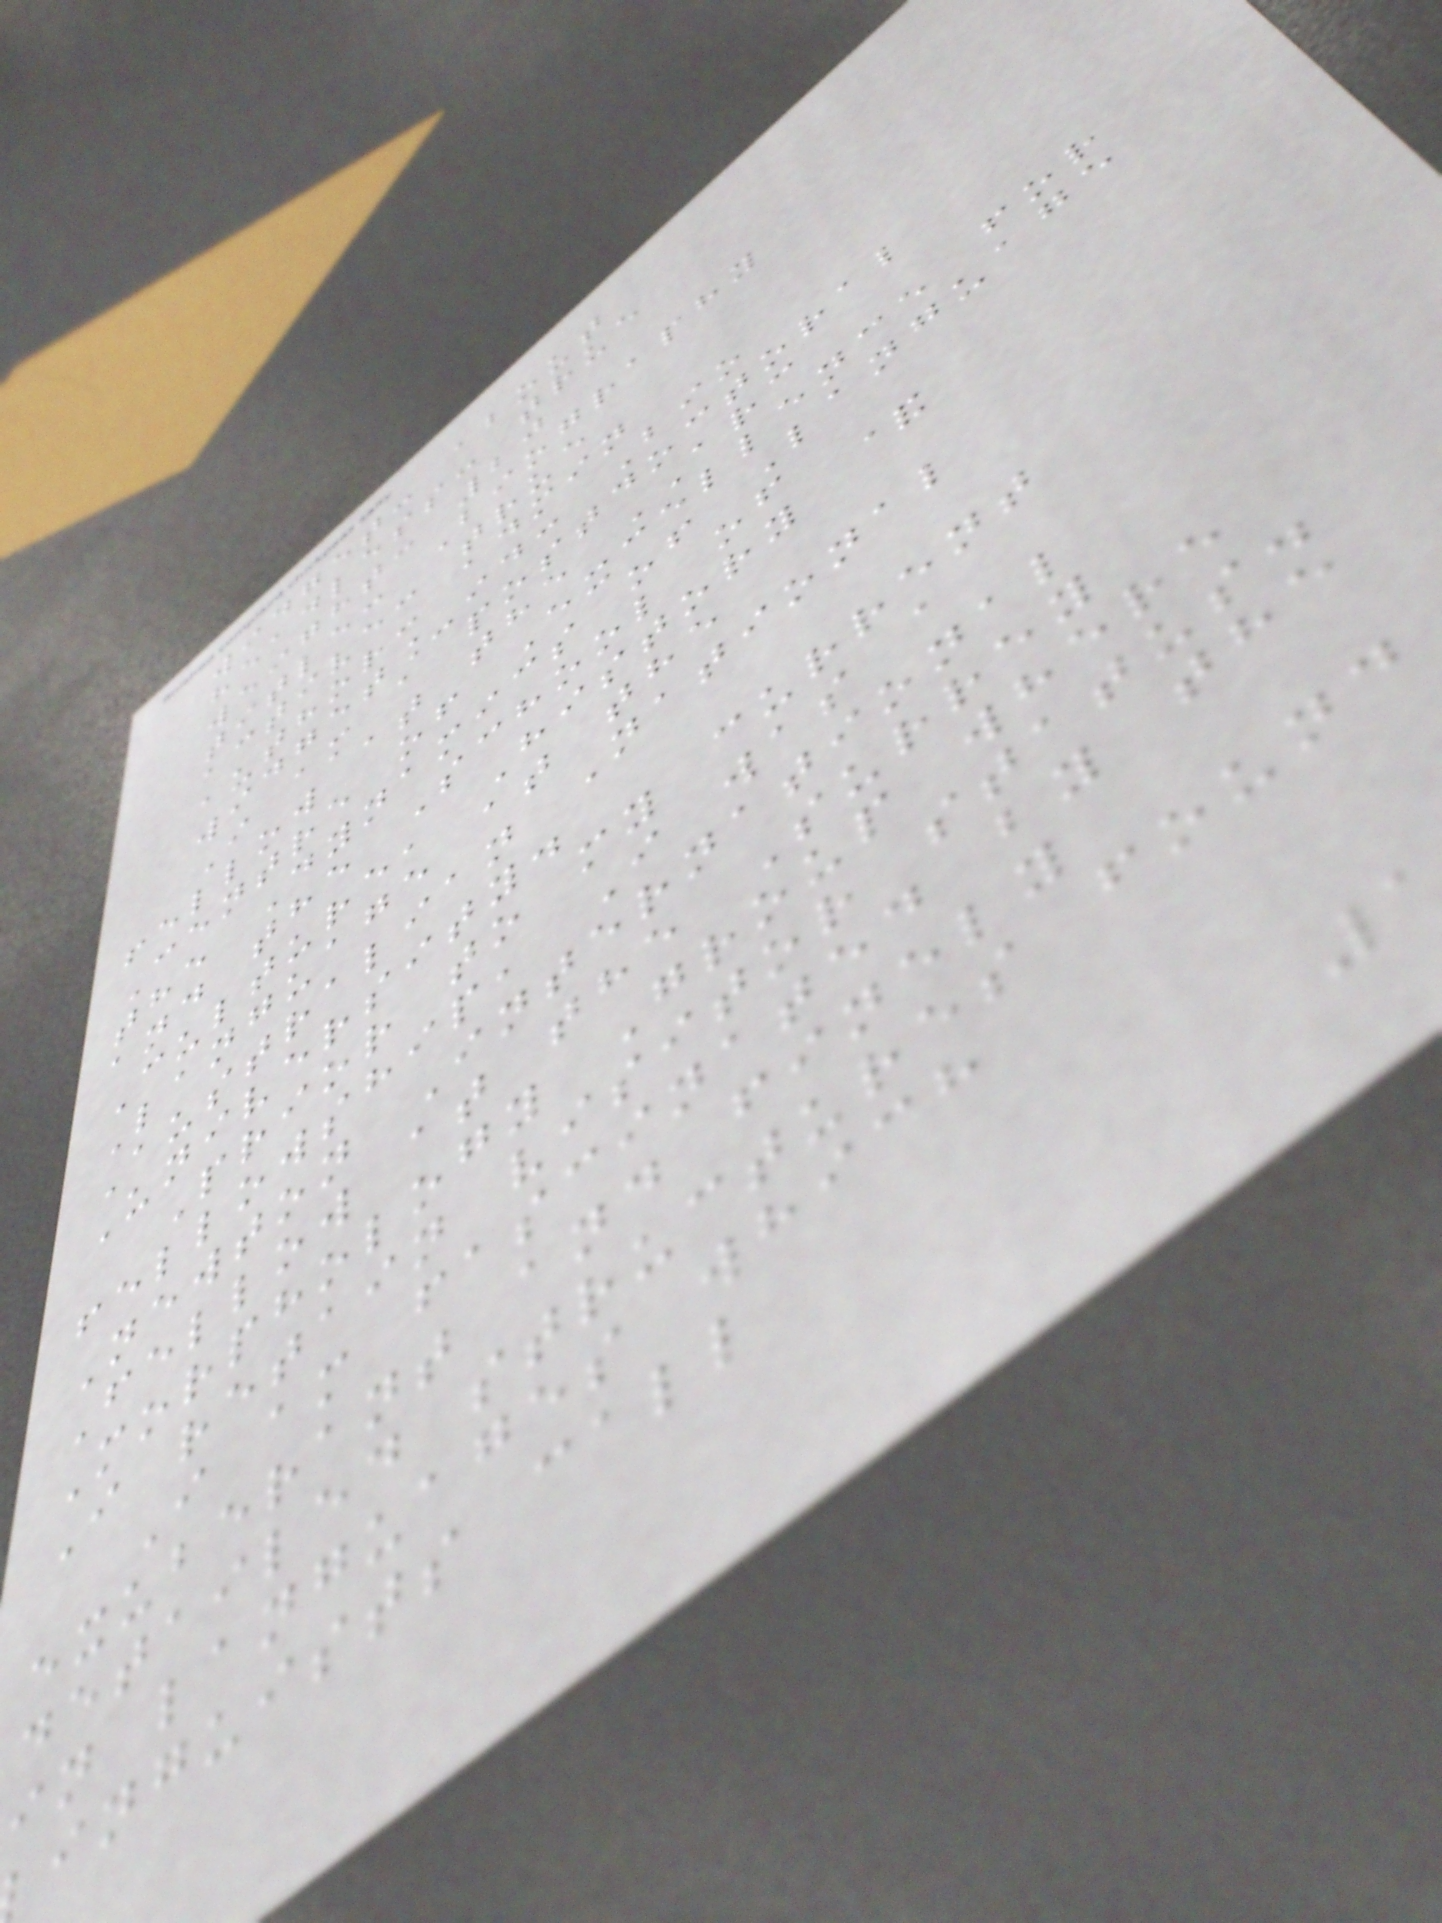widget: about
headless: true
weight: 20
title: Biography
active: true
author: admin
widget_id: Bio
I am a postdoctoral
fellow at the ARC
Centre of Excellence for
the Dynamics of Language
and the School of
Culture, History &
Language at the
Australian National
University.
Prior to my current
fellowship, I was a
Newton International
Fellow at the Surrey
Morphology Group where
I retain visitor status.
I am fascinated by the
exuberant and finely
detailed structures found
in languages which
inguists call
